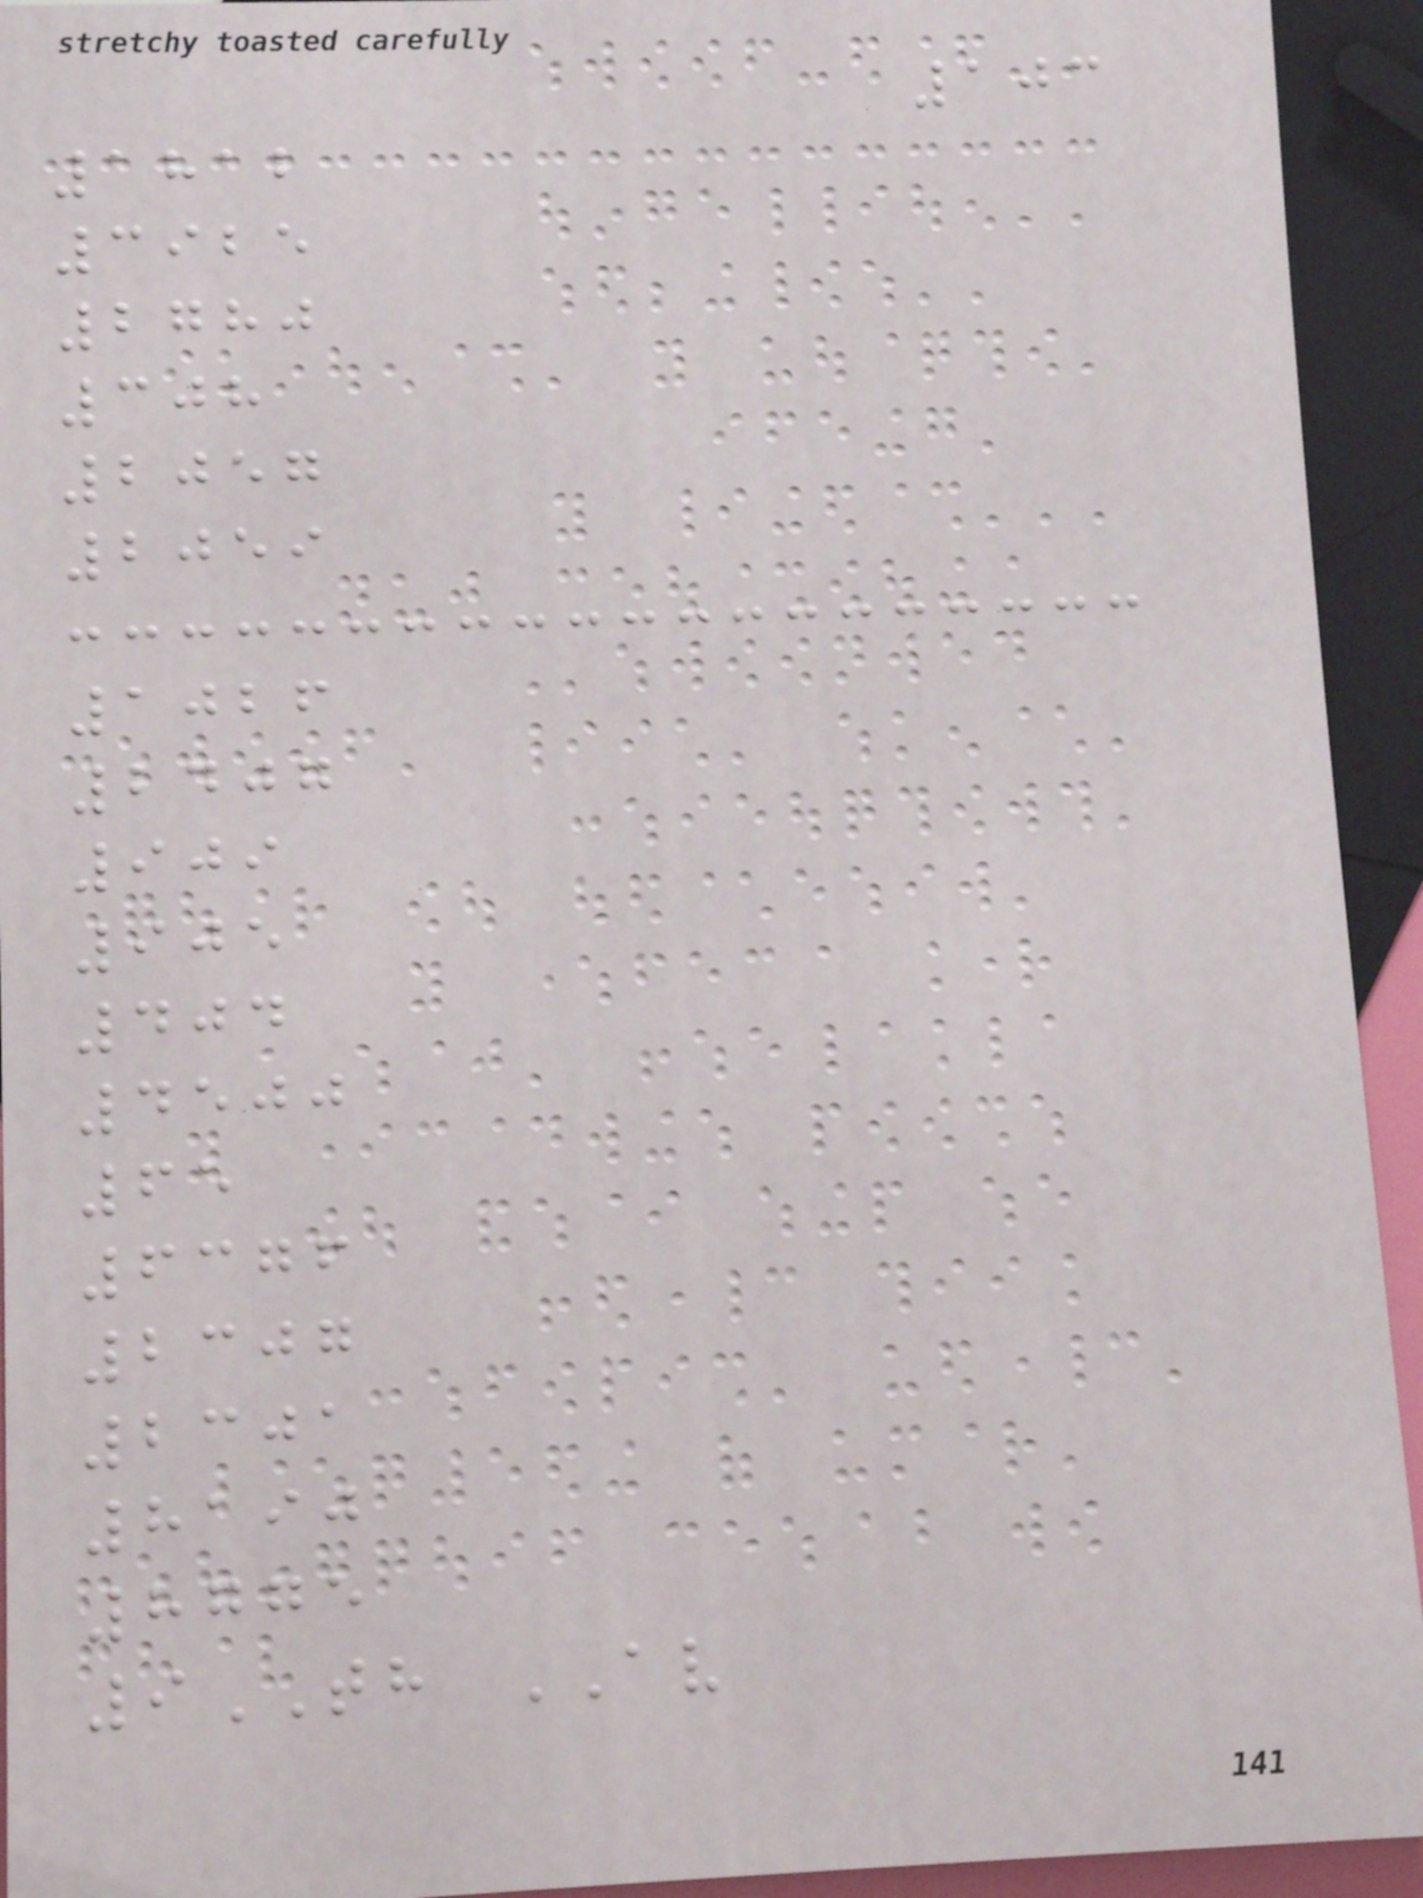103
1812
3925
2780
308
2057
2059
1026
2407
909
905
404
4500
65
6376
2307
2301
8190
8775
9TH AV
